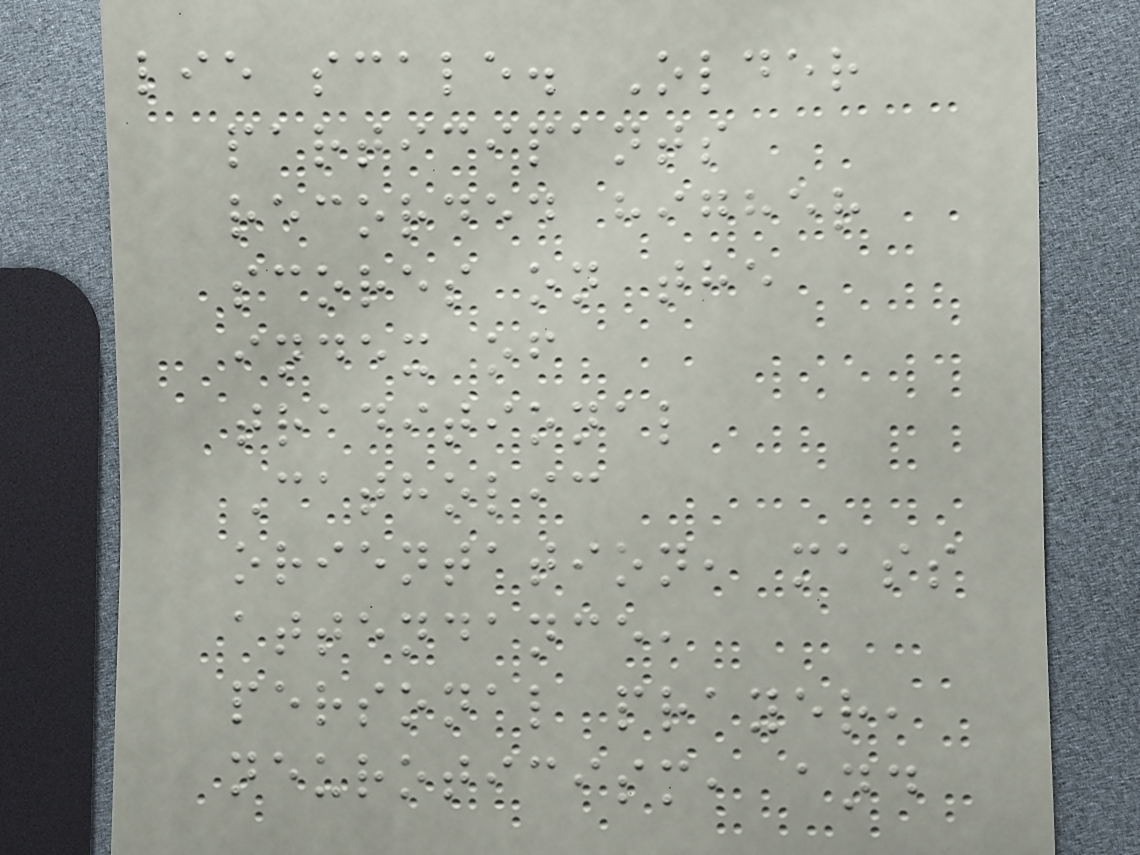lie scale. Older
participants
recorded higher
scores on the
index of
traditional
Catholic
orientation, mass
attendance,
personal prayer,
neuroticism, and
